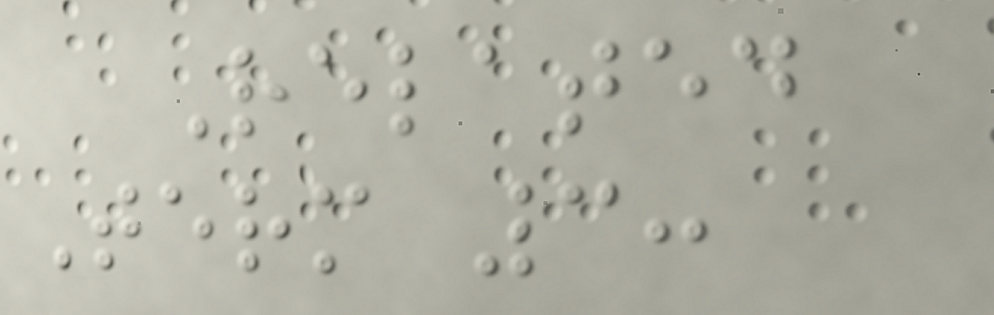Related
Term 3:
